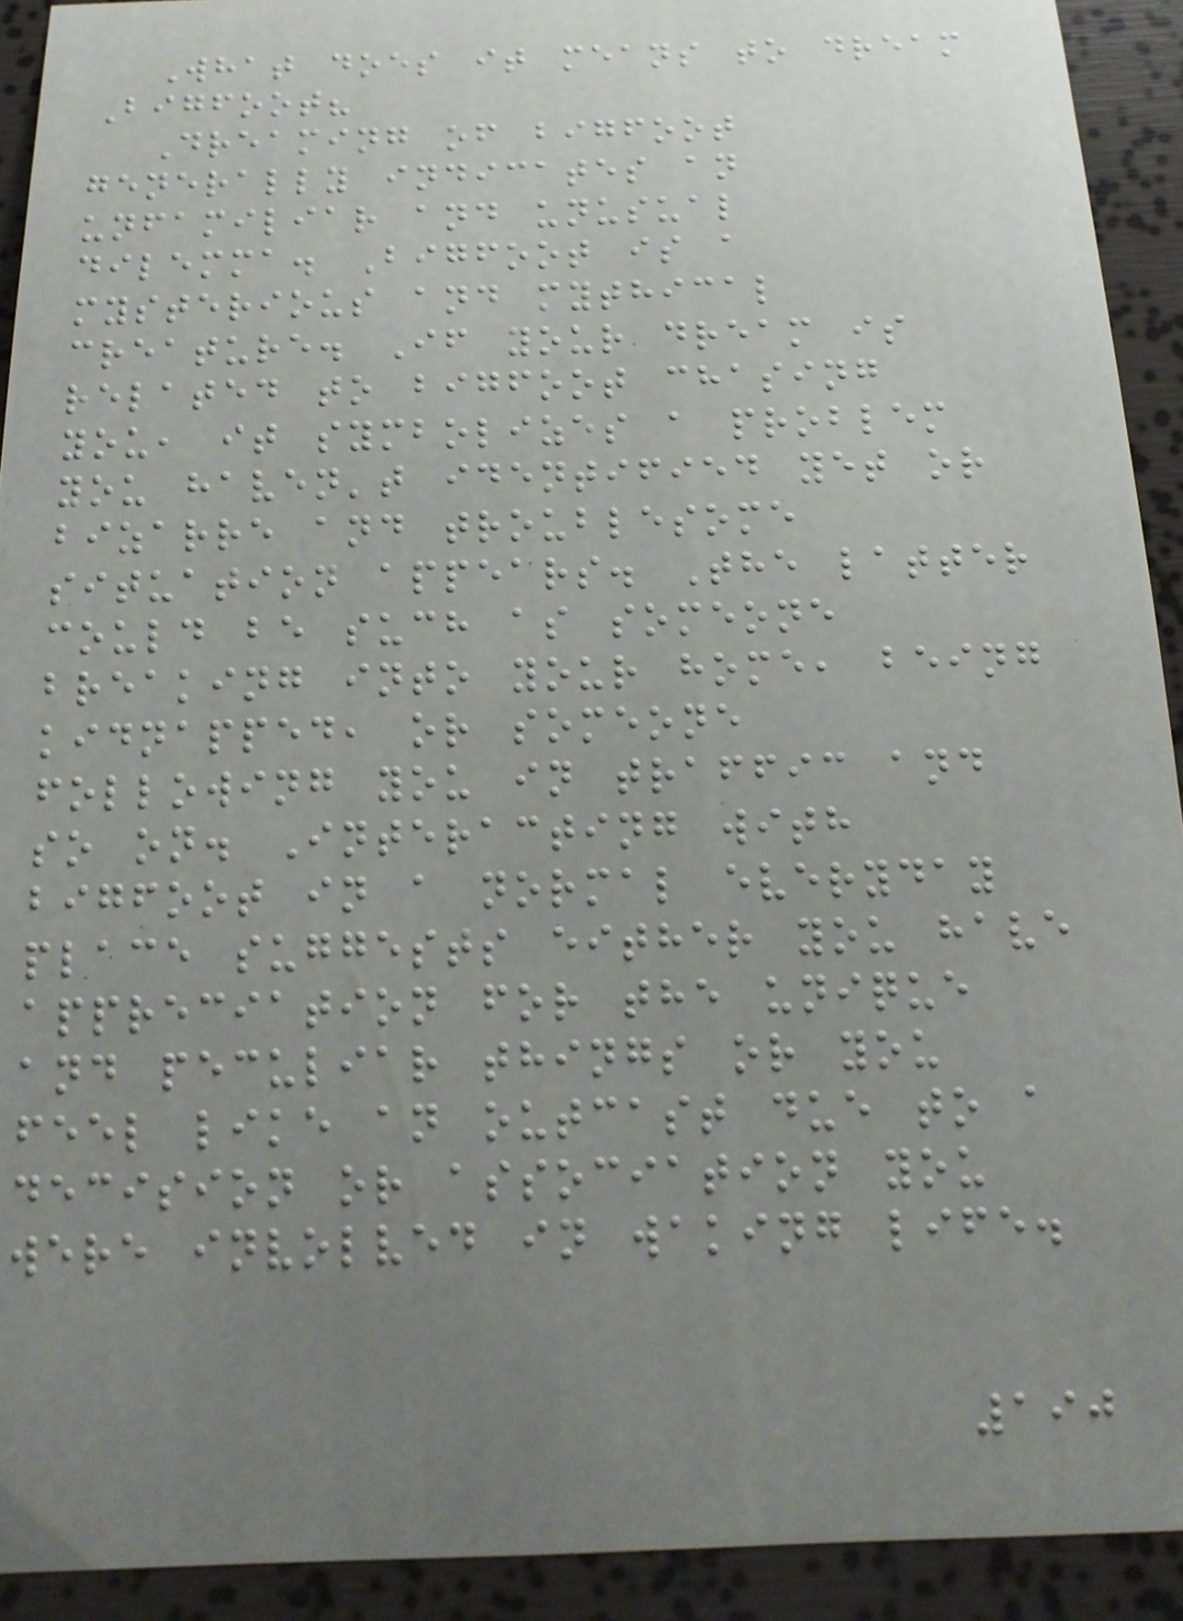What does it means to dream
Bigfoot?
Dreaming of bigfoot
generally indicates an
unfamiliar and unusual
dilemma. Bigfoot is a
mysterious and mythical
creature. If your dream is
related to bigfoot chasing
you, it symbolizes a problem
you haven't identified yet or
bizarre and troublesome
situation appears. The latter
could be such as someone
breaking into your home, being
kidnapped, or someone
following you in traffic and
so on. Interacting with
bigfoot in a normal everyday
place suggests either you have
appreciation for the unique
and peculiar things or you
feel like an outcast due to a
decision or association you
were involved in waking life.
190
